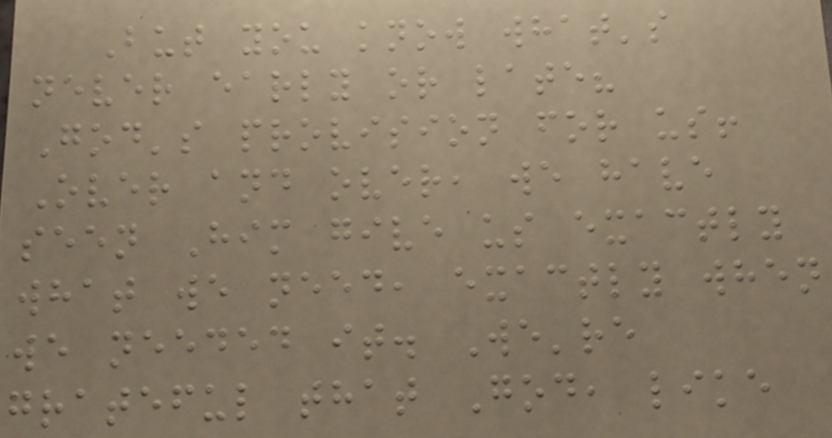But you know what's
never early or late?
God's provision for us!
Over and over, we have
seen Him give us exactly
what we need, exactly when
we needed it. We're
grateful that God, like
